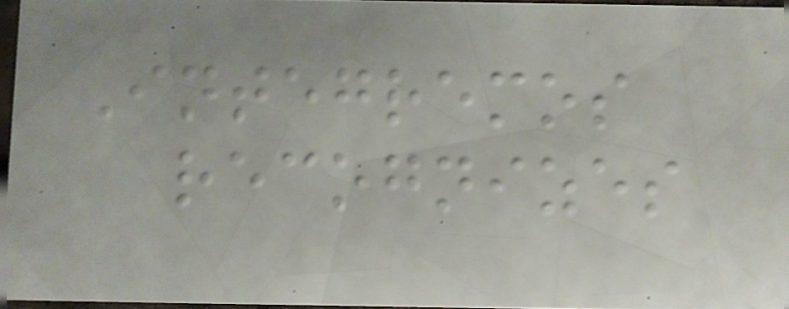Integremos
recognizes
